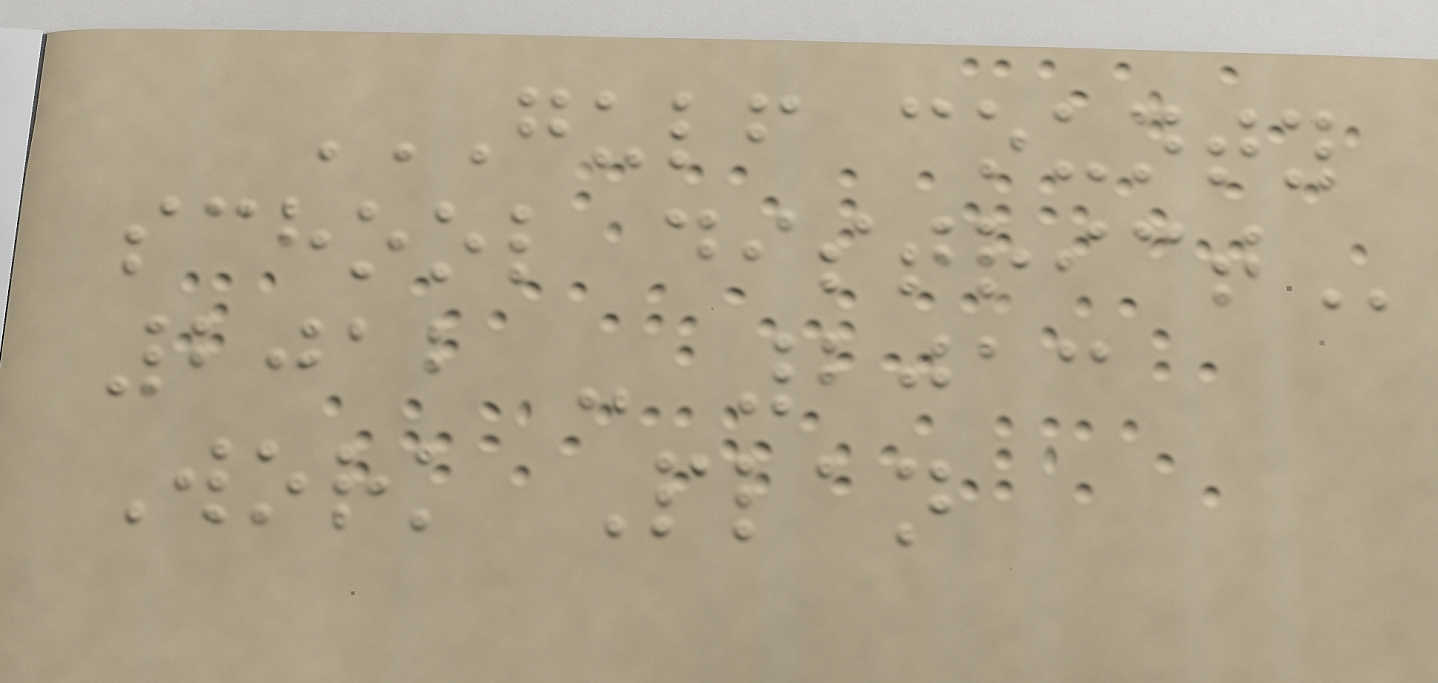GULF COUNTY
SCHOOL DISTRICT
2012 - 2013
Work Plan
